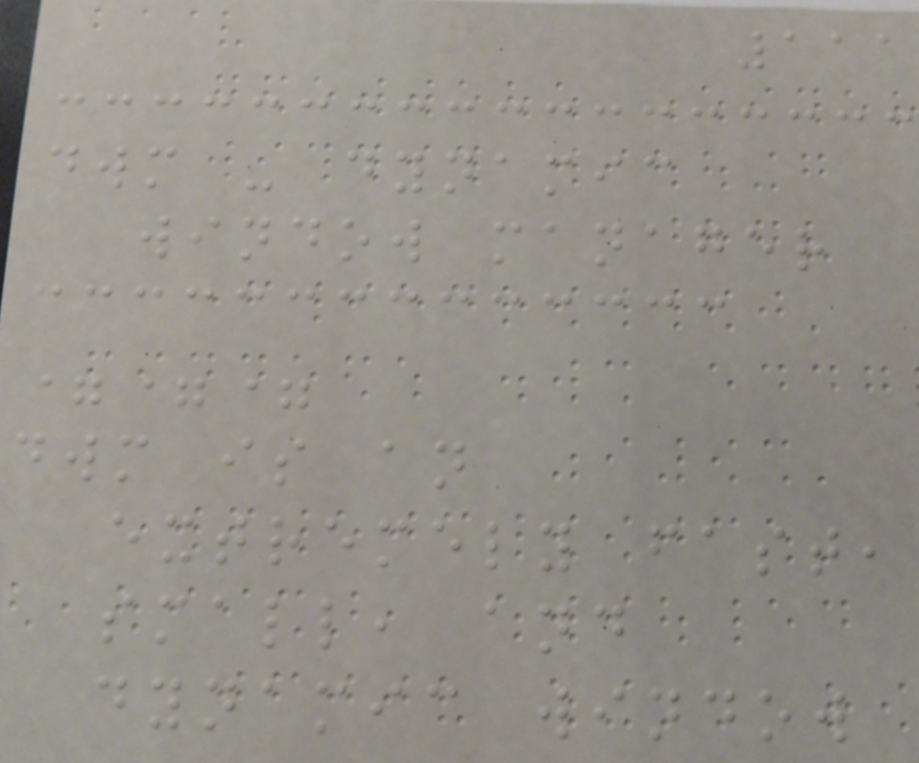111
dwm - dynamic
window manager
===
dwm is an
extremely fast,
small, and
dynamic window
